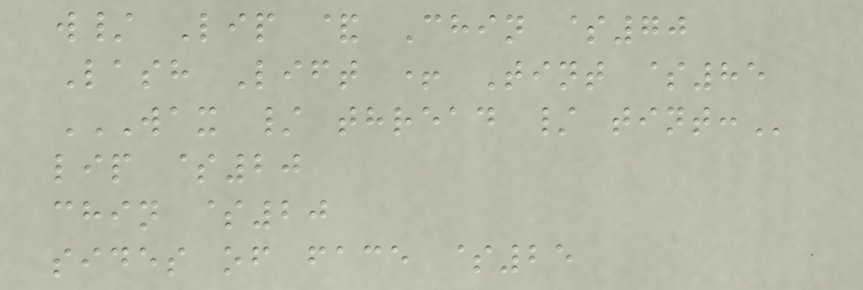w/ Lip & Chin $70
Lash Lift + Tint $85
WAX / THREAD / TINT:
lip $20
chin $20
sides of face $25
